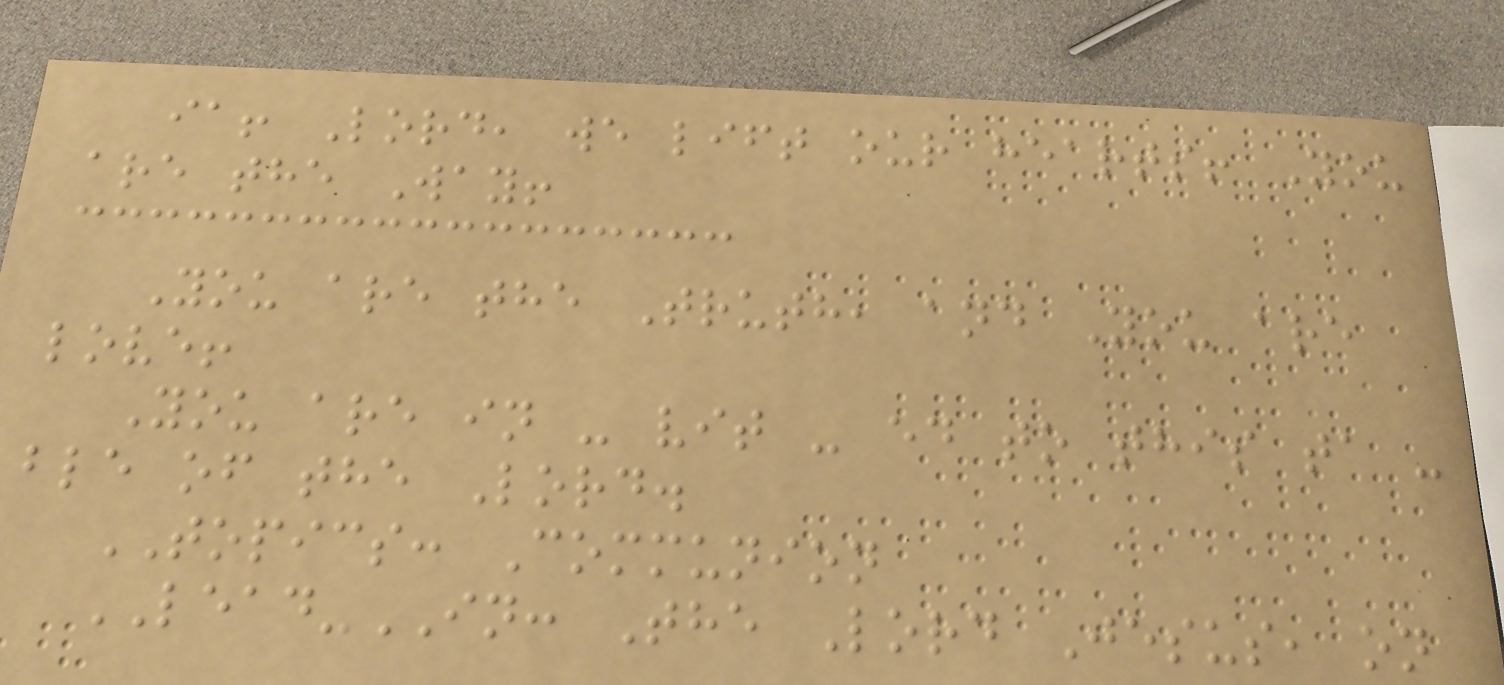ia! Lord, we lift our hearts! You
are the Way!
You are the Truth, and You are
love!
You are in - vit - ed to this ta -
ble of the Lord.
TOPICS: Communion
LEAD-IN: The Lord Jesus, on
